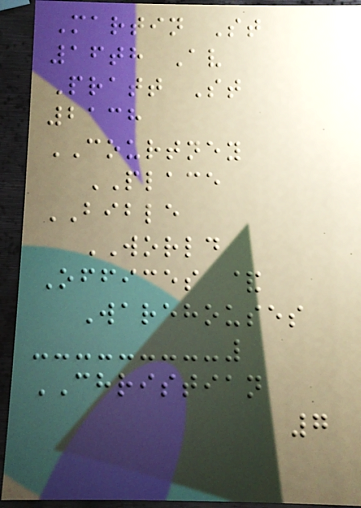Martin St
16th Av
Pratt St
2138
COURTNEY
PLACE
BIBLE
WORLD
Offices &
Warehouses
CHRISTIAN
7
